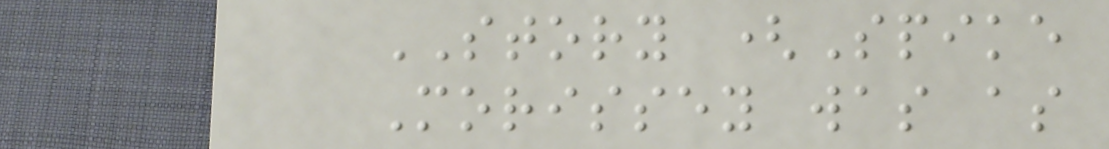STORY (Spike
Morissey was as
